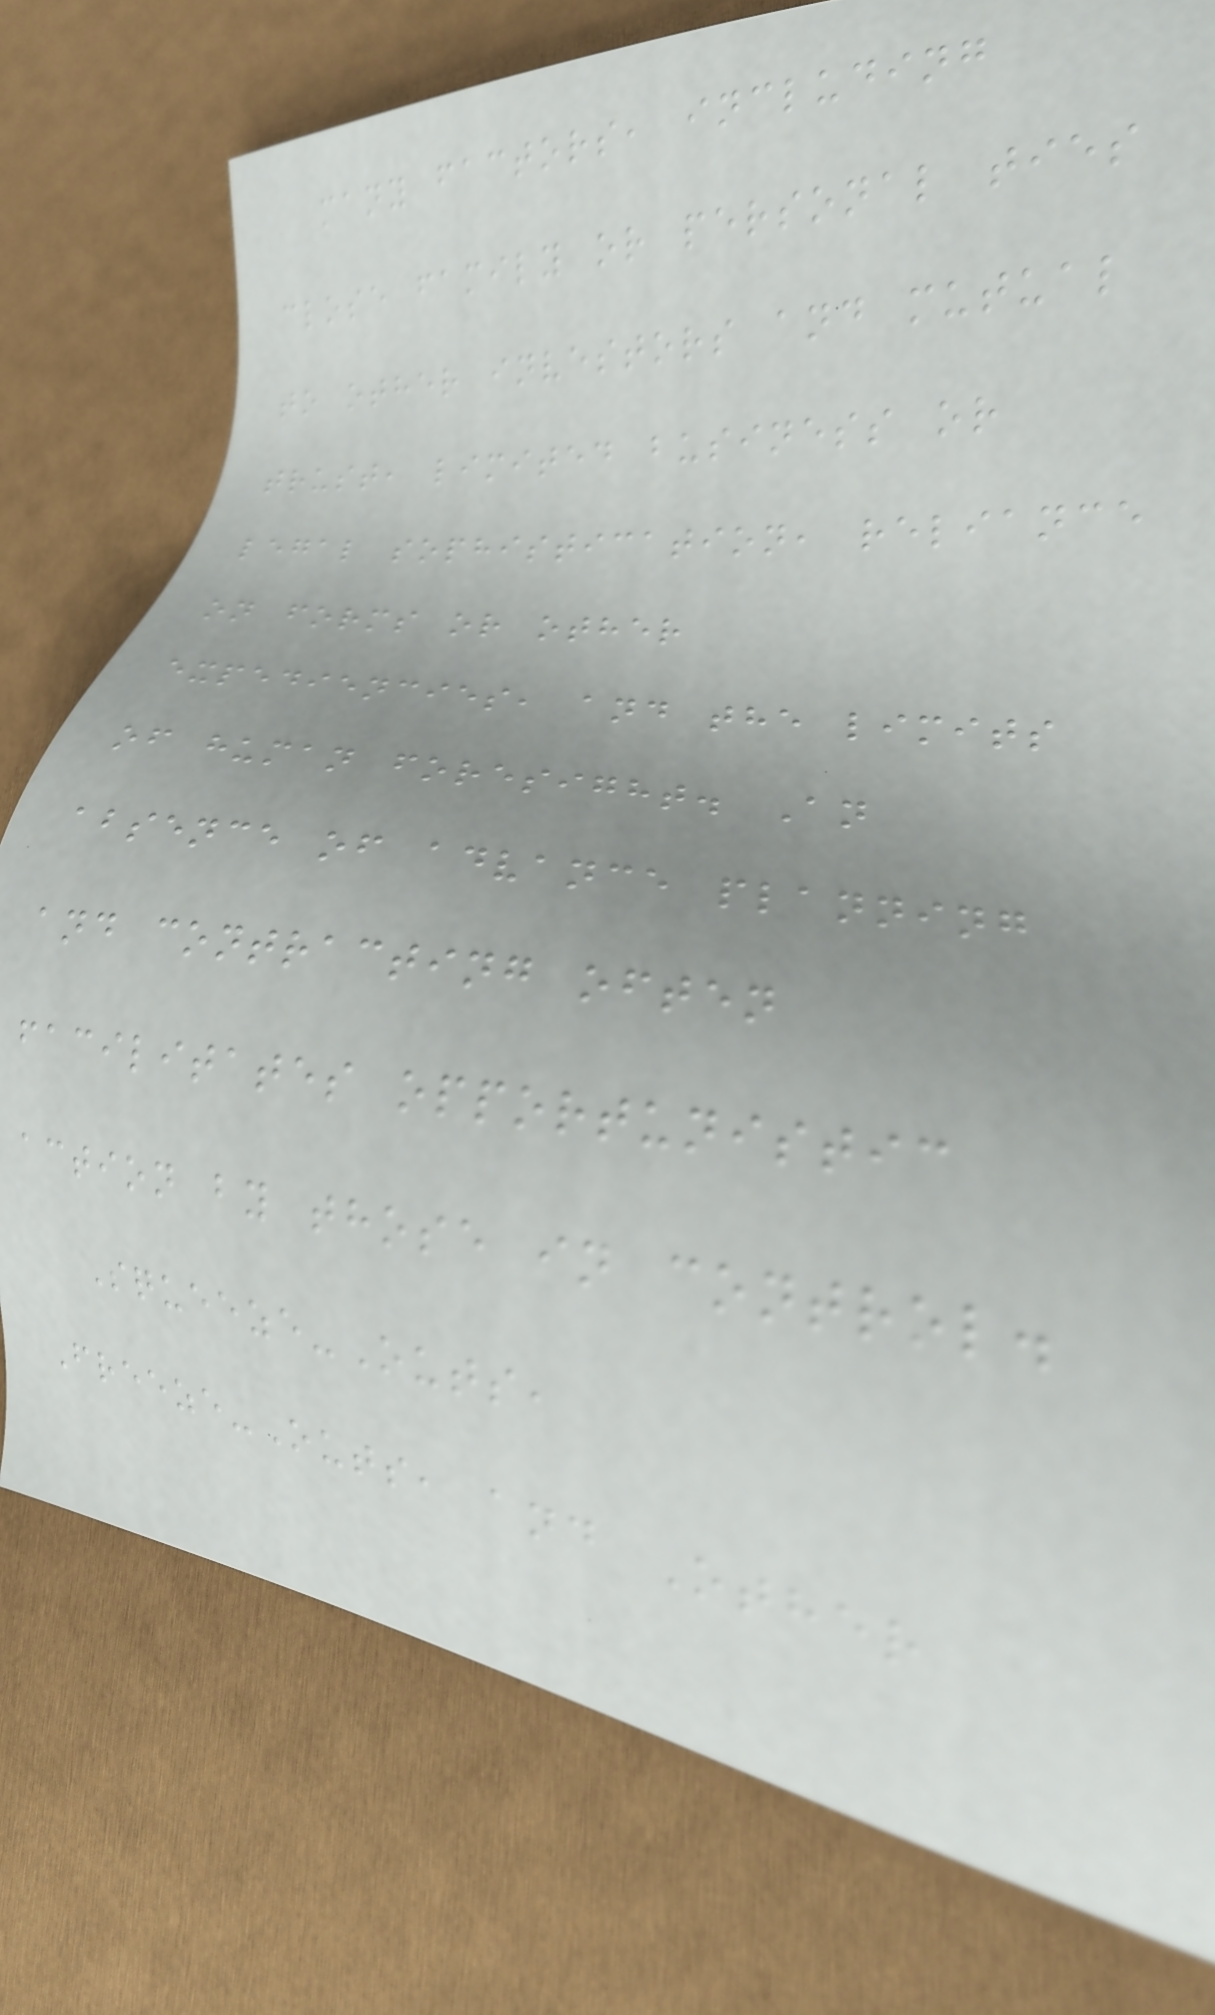many factors, including
close family or personal ties
to other investors and mutual
trust, limited business or
legal sophistication, reliance
on forms or other
expediencies, and the limits
of human foresight. An
absence of advance planning
and contracting often
facilitates opportunistic
action by those in control.
Squeeze-Outs,
Freeze-Outs, and Other
